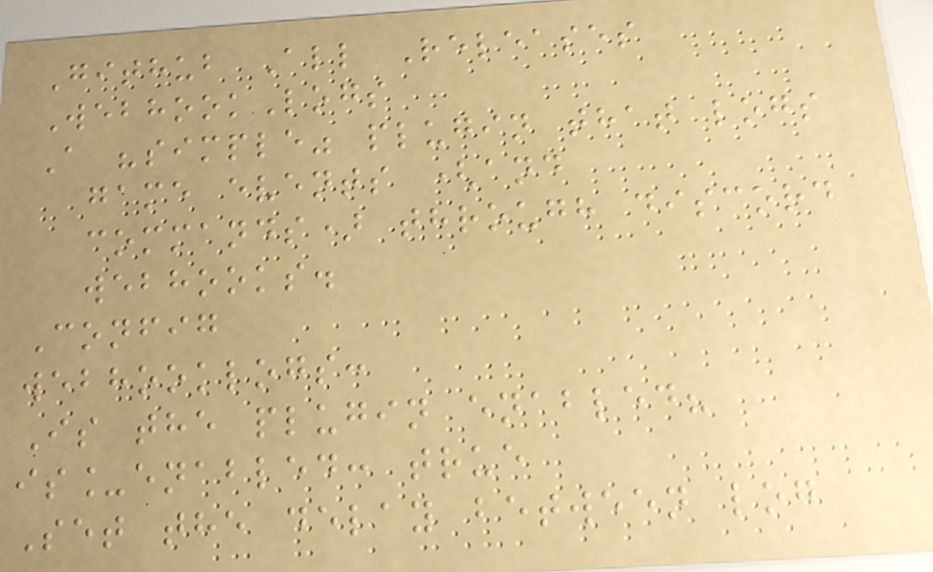Github All Releases
WebhookLogs
A "simple" plugin that logs
game events (and
commands) through discord
webhooks.
Config
webhooklogs:
Is the plugin enabled?
is_enabled: true
Set the delay between log
